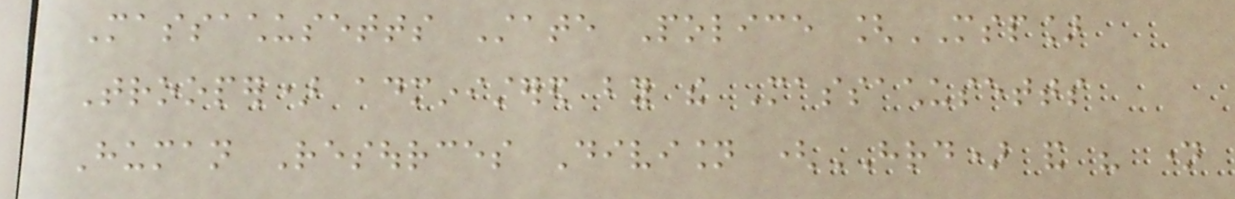Massachusetts State Police [MSP]
Trooper) administered by the Massachusetts
Human Resources Division (HRD) and his name
